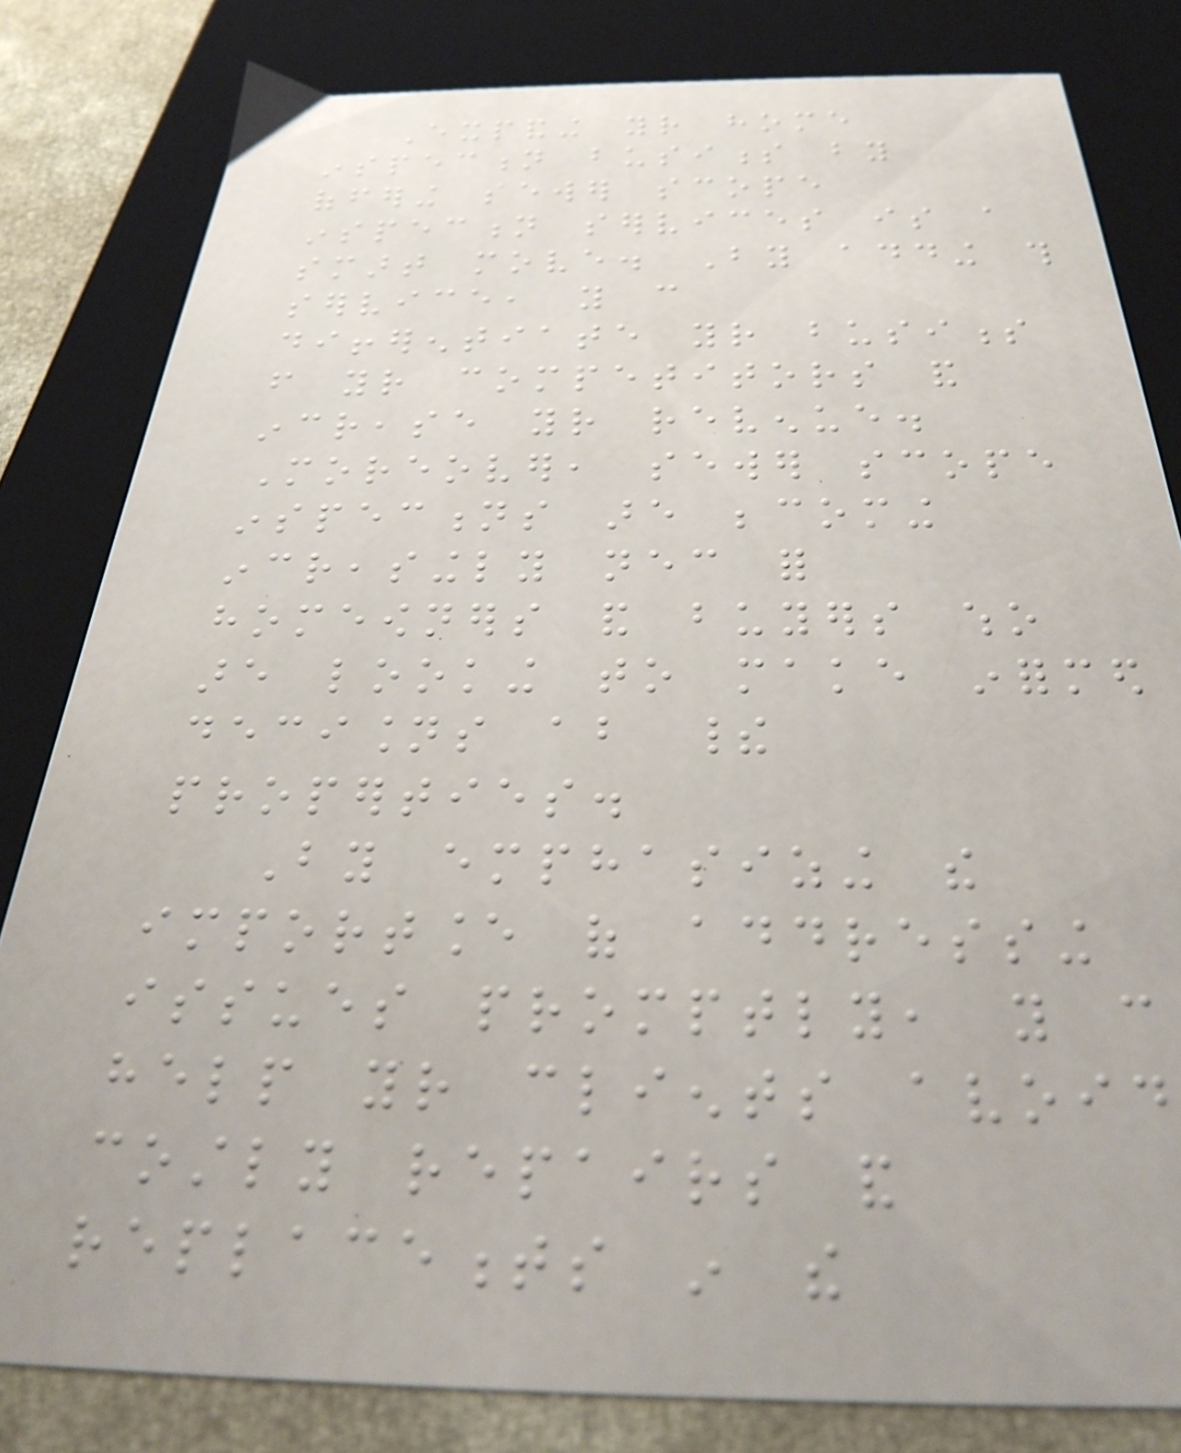Expanding your home
inspection business by
offering sewer scope
inspection services is a
smart move. By adding this
service, you can
differentiate your business
from your competitors and
increase your revenue.
Moreover, sewer scope
inspections are becoming
increasingly necessary for
homeowners and buyers who
are looking to make informed
decisions about their
properties.
By emphasizing the
importance of addressing
issues promptly, you can
help your clients avoid
costly repairs and
replacements in the
